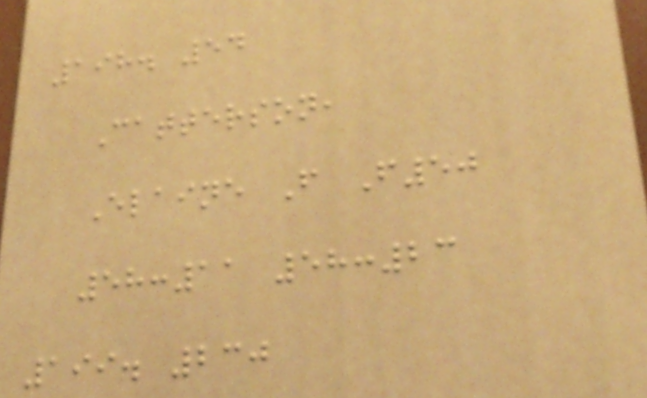198. 54
Catterson,
Elaine F F50
58:11 58:23
199. 230
